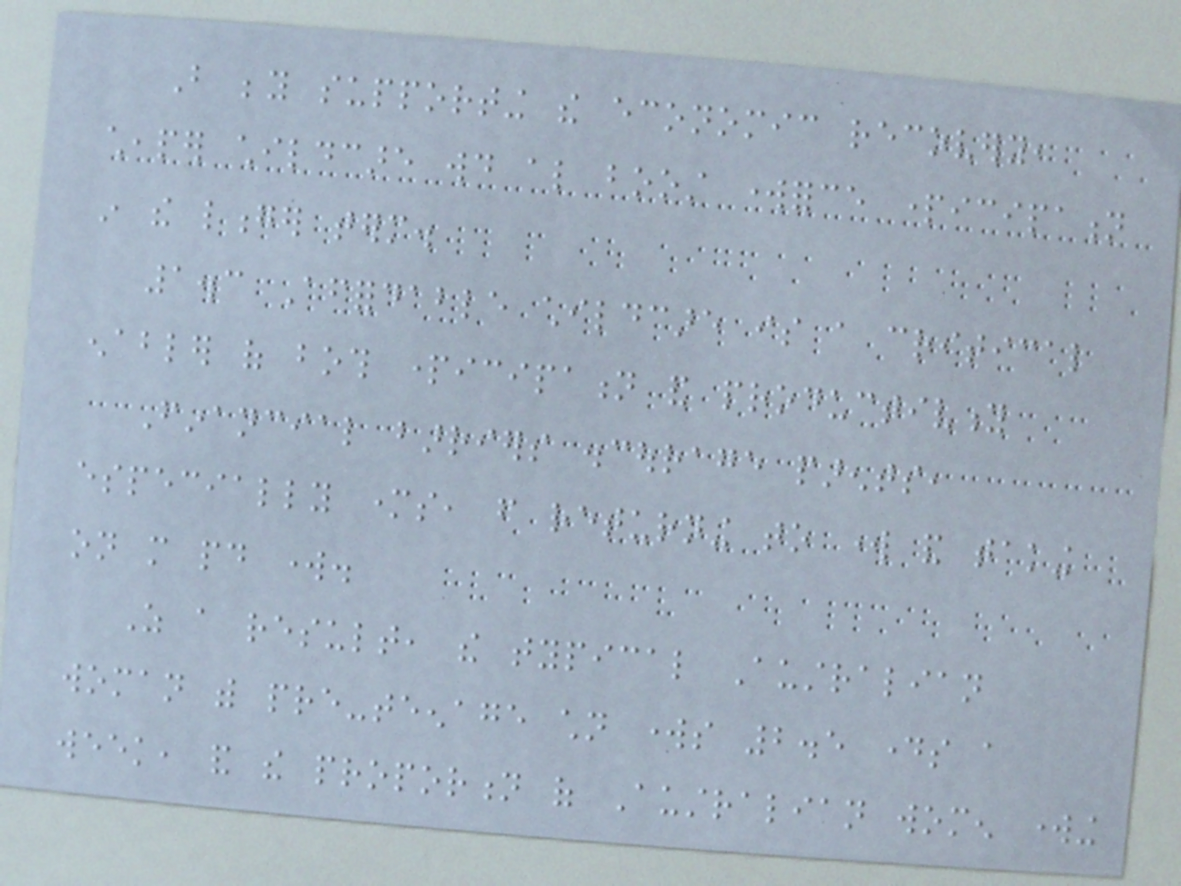But beyond supporting the economic recovery,
cheaper childcare would also boost workforce participation
in the longer term.
1.3 Affordable childcare is a critical
enabler of both participation and productivity
Financial barriers discourage parents,
especially mothers, from returning to work and taking
on more paid work.
As a result, the typical Australian
woman with pre-teenage children works 2.5 days a
week, and the proportion of Australian women working
